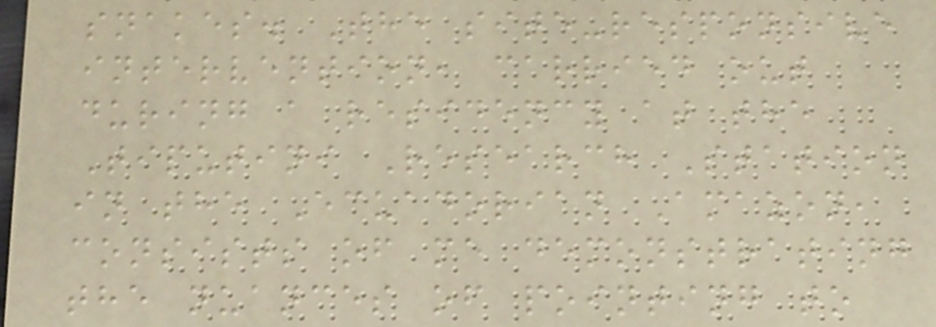snakes. The site-responsive
intervention, carried out
during a residency at the
Tiputini Research Station
in the Ecuadorian Amazon,
consists of me demonstrating
the nuances of pointing to
